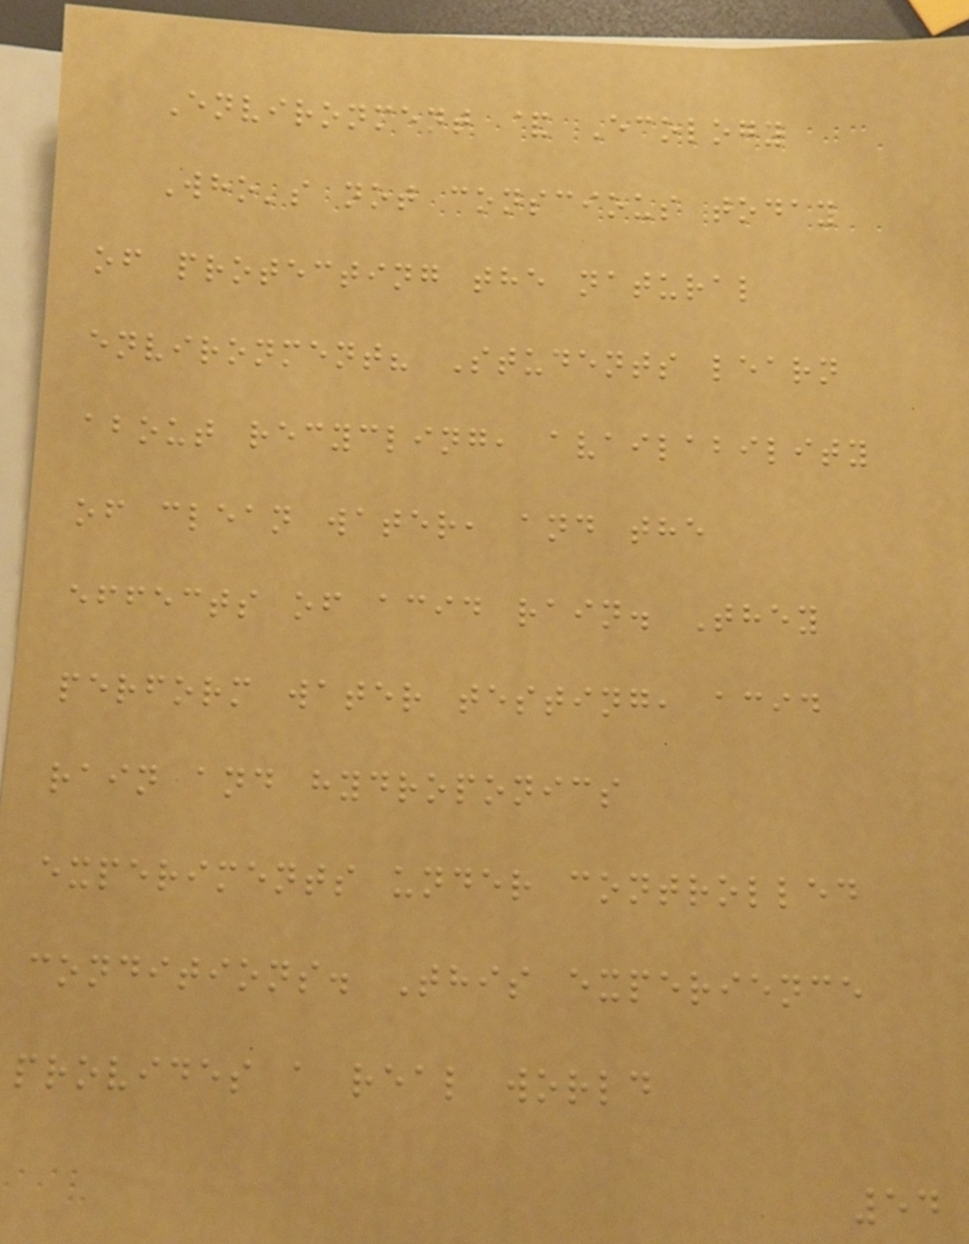Environment & Ecology
Who's not conscious today
of protecting the natural
environment? Students learn
about recycling, availability
of clean water, and the
effects of acid rain. They
perform water testing, acid
rain and hydroponics
experiments under controlled
conditions. This experience
provides a real world
54
